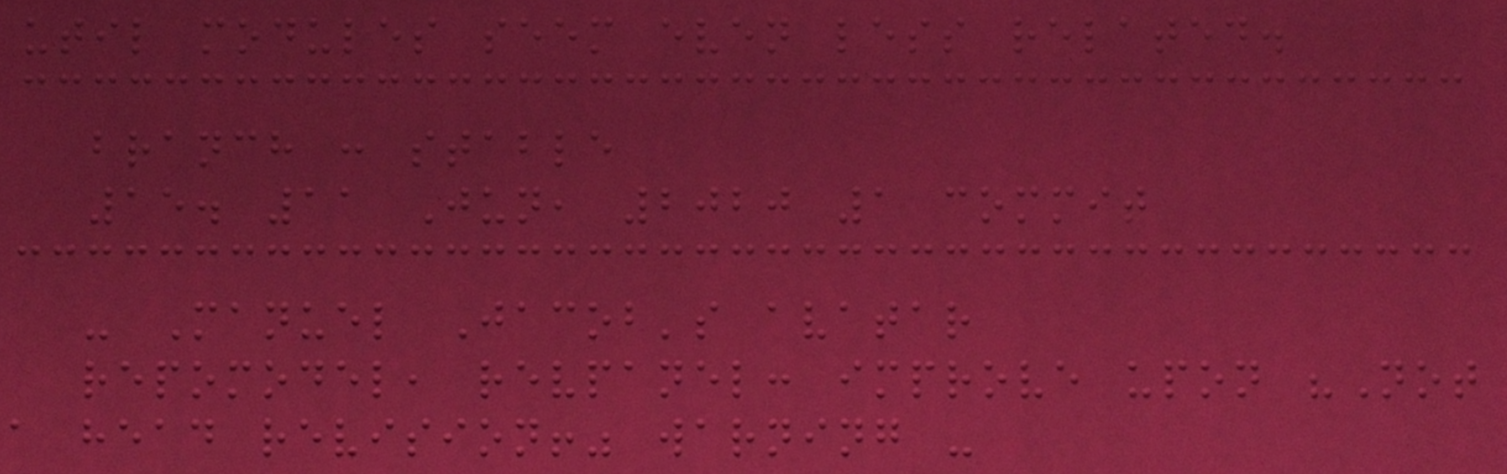util modules seem even less related.
branch : stable
15. 11 Jun, 2020 1 commit
- Manuel Jacob's avatar
repomodel, revpanel: improve upon "Not
a head revision!" warning -
